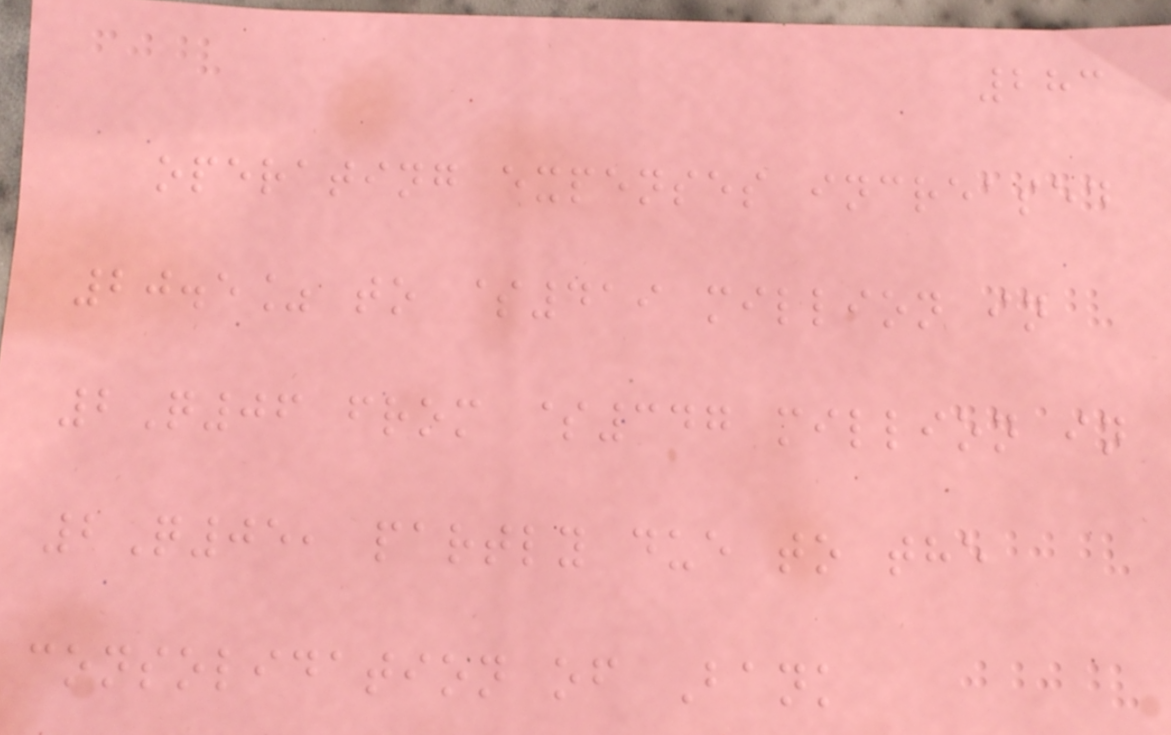283
operating expenses increased
20.5% to $419 million in
2Q06 from $347 million in
2Q05, partly due to the
consolidation of Bank
